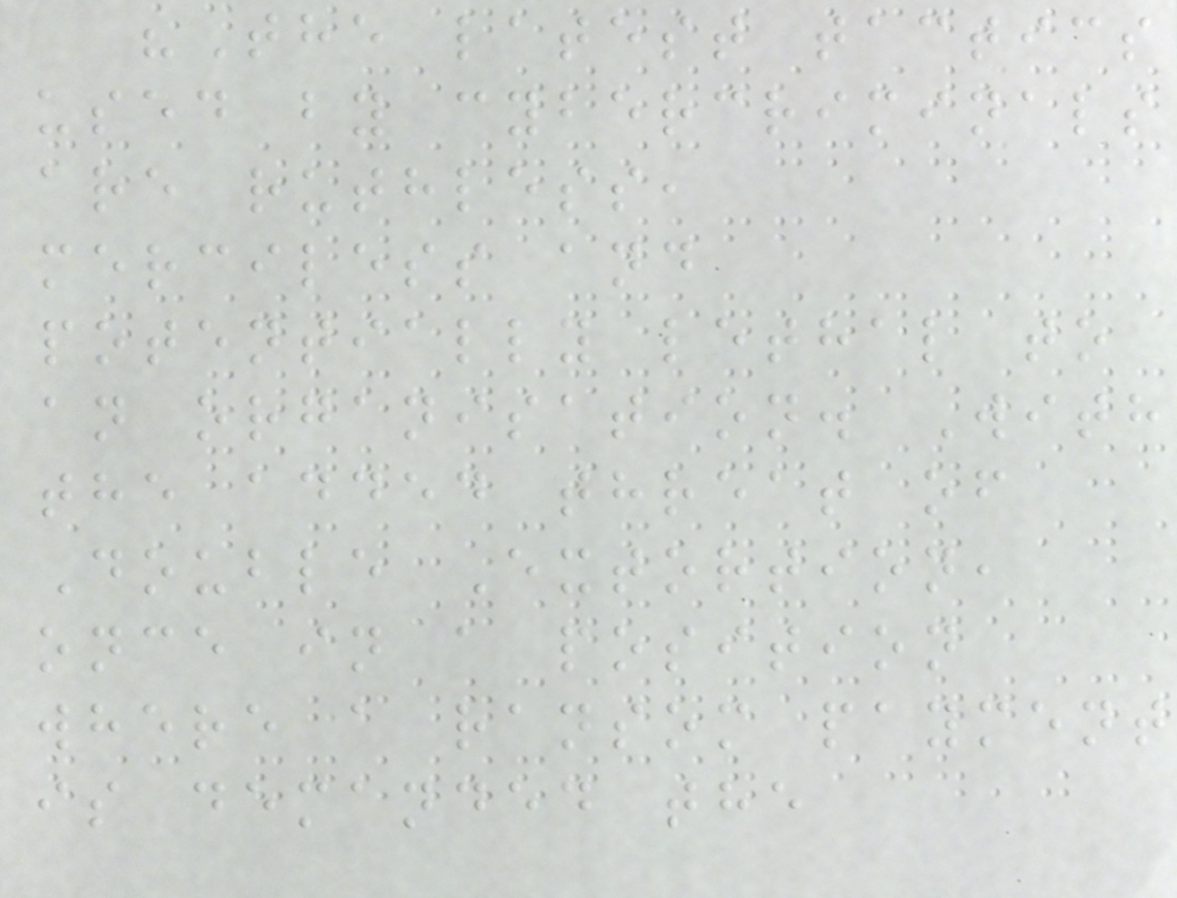"The latest tactics
used by cybercriminals
are ruthless,
merciless and
potentially lethal to
an organisation. With
the added threat of
Double Extortion,
once in a position
where a ransom payment
is demanded the
